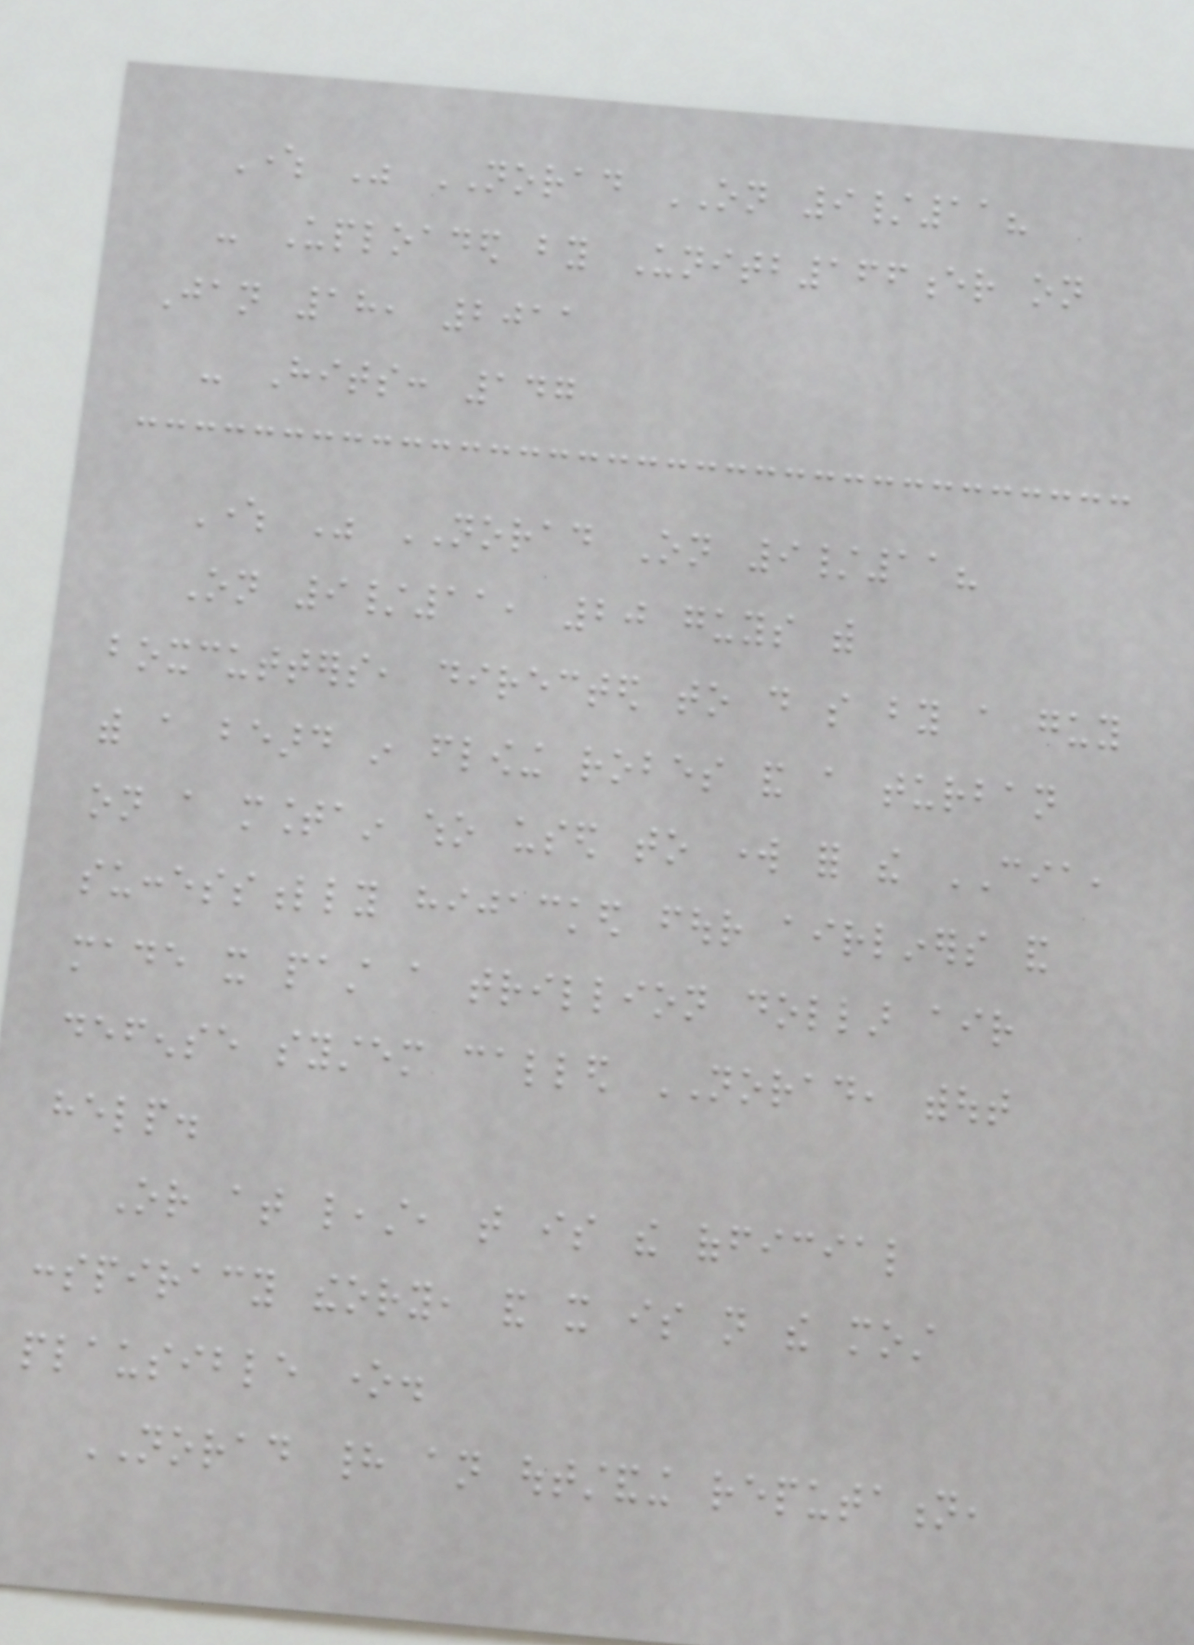Where Was NORAD ON 9/11?
- Uploaded by Unitb166er on
Jan 18, 2011
- Hits: 147
Where Was NORAD On 9/11?
On 9/11, 20 guys with
boxcutters, directed to do so by a guy
with a beard in flowing robes and a turban
on a mountain who used to work for the CIA,
successfully hijacked four airliners and
made it past a trillion dollar air
defense system called NORAD, without
help.
Or at least, that is the official
conspiracy theory, and it is not the most
plausible one.
NORAD had an outstanding reputation,
